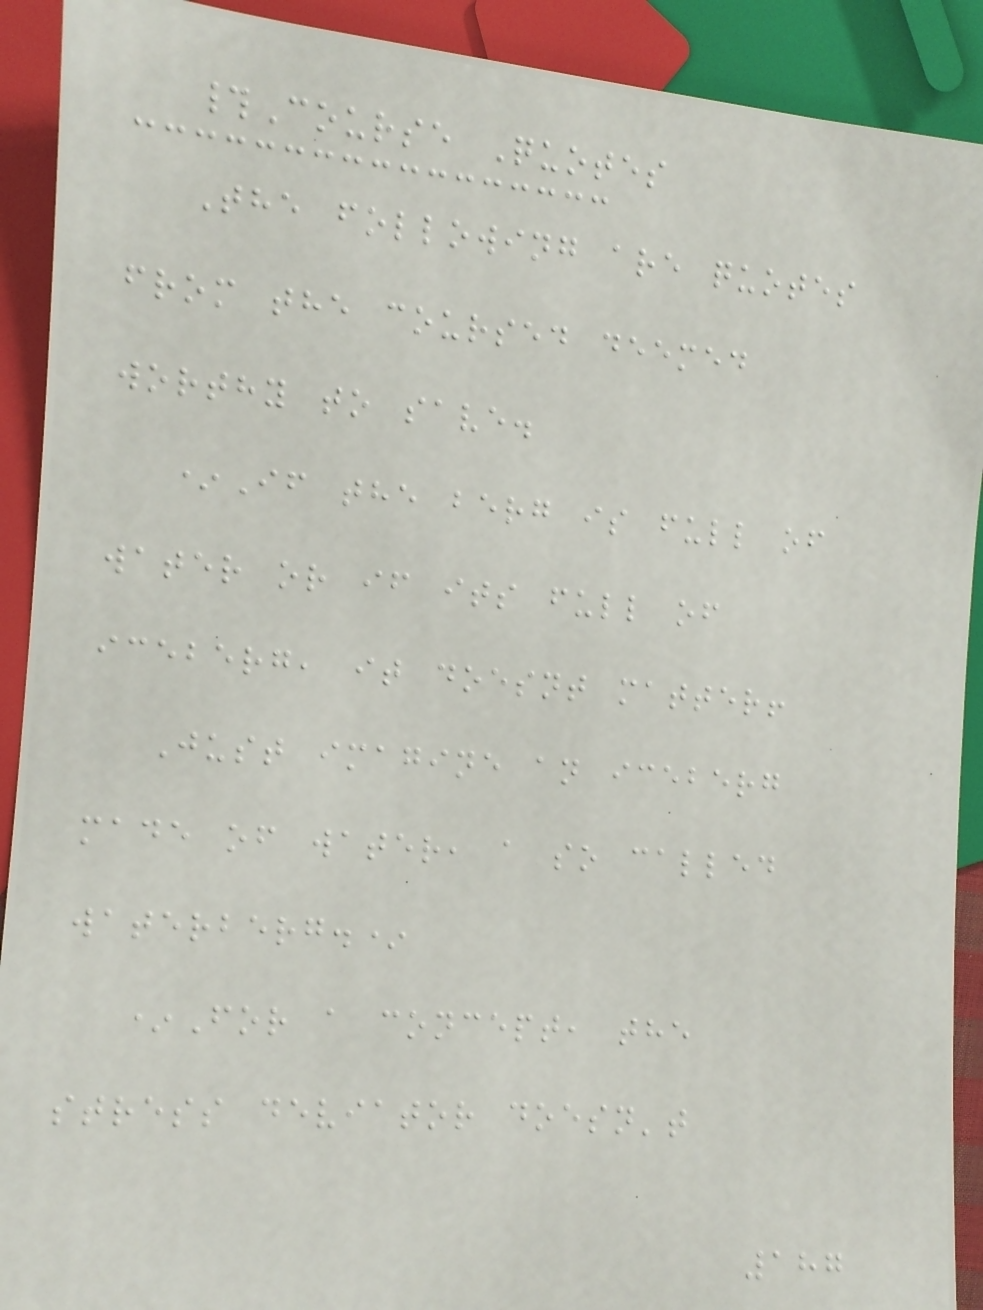#Course Quotes
The following are quotes
from the coursed deemed
worthy to save.
*If the berg is full of
water or if its full of
iceberg, it doesnt matter!
Just imagine an iceberg
made of water, a so called
waterberg.*
*For a concept, the
stress deviator doesn't
187
